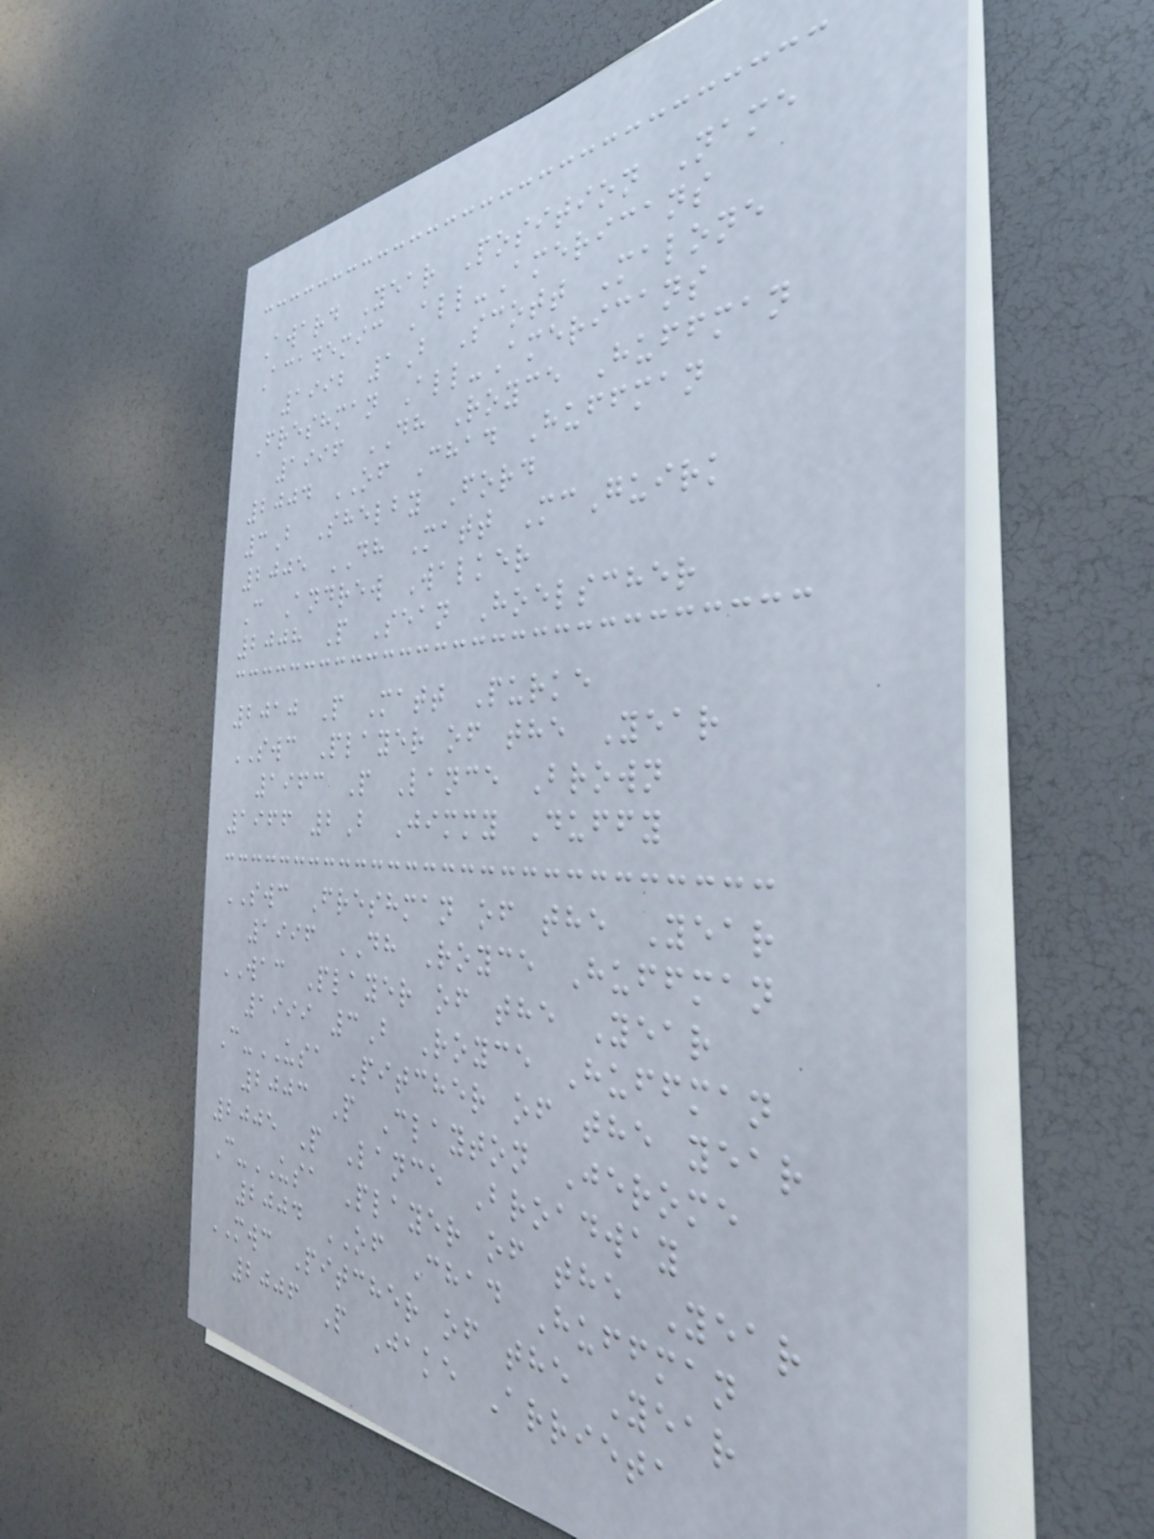Award Year Position Name
Academic All-Americans
1992 1B Scott Malone
Freshman All-Americans
1996 DH Royce Huffman
2004 OF Chad Huffman
3B Shelby Ford
2005 DH Matt McGuirk
C Andrew Walker
2008 P Sean Hoelscher
2010 P Matt Purke
SWC Player of the Year
1963 P Lance Brown
1966 2B Jimmy Duffy
SWC Freshman of the Year
1996 DH Royce Huffman
WAC Player of the Year
1999 3B Royce Huffman
C-USA Pitcher of the year
2003 P Clayton Jerome
2005 P Lance Broadway
C-USA Player of the Year
2004 OF Chad Huffman
MWC Pitcher of the Year
2006 P Jake Arrieta
